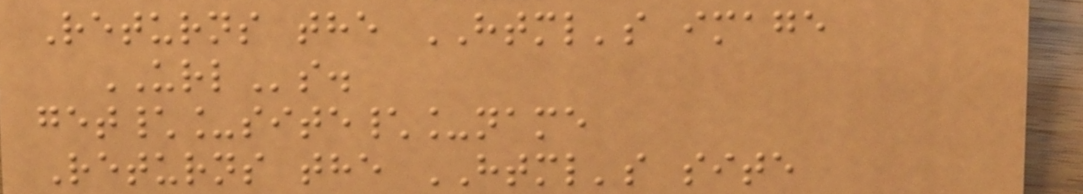Returns the HTML's image
URLs.
get\_site\_name
Returns the HTML's site
